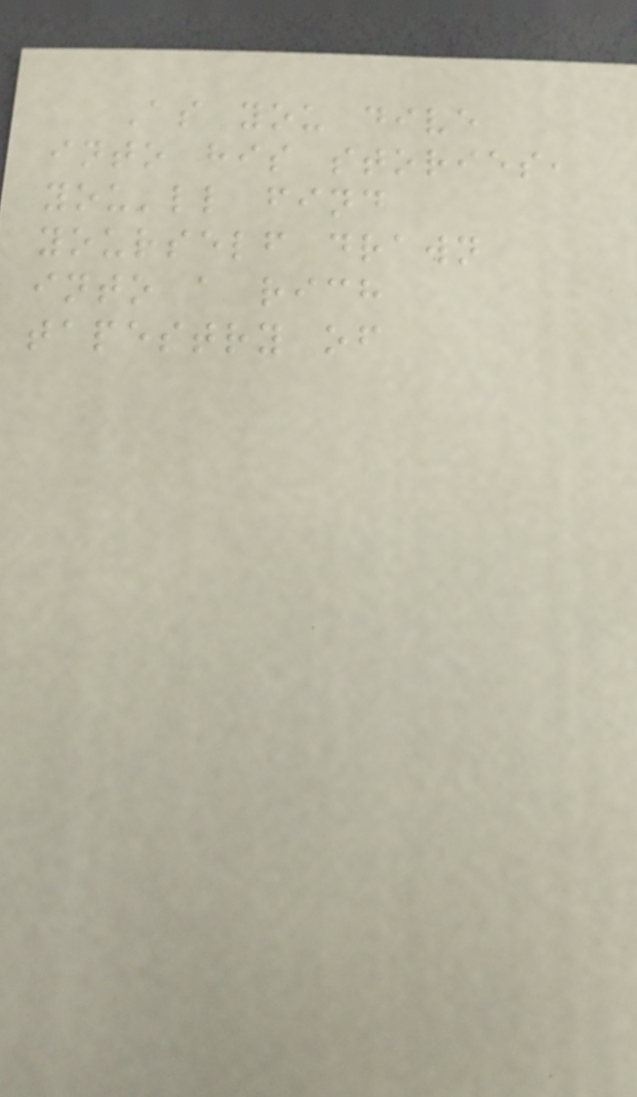As you dive
into his stories,
you'll find
yourself drawn
into a rich
tapestry of
